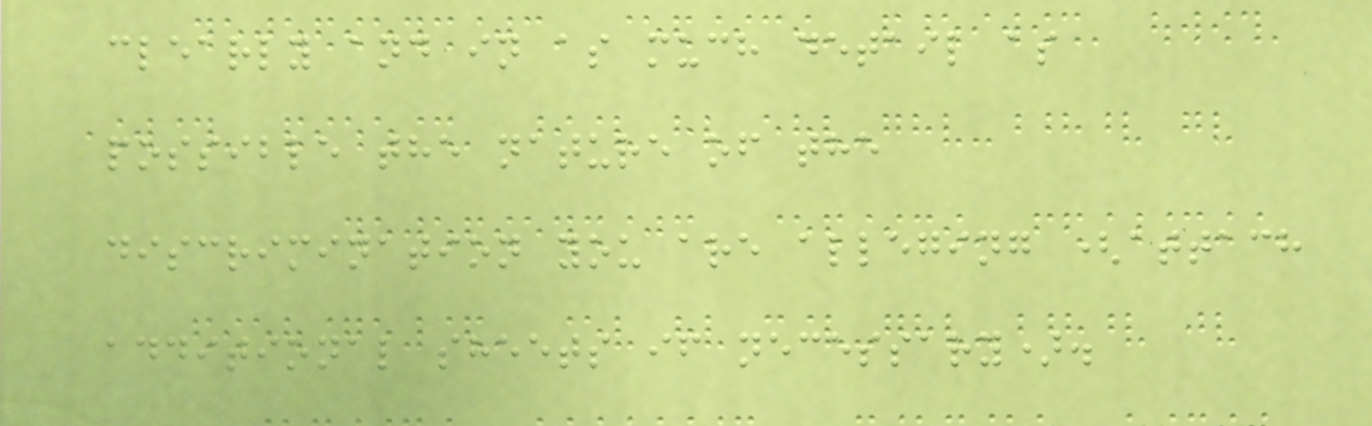clearly and in as much detail as
possible the nature of the
discrimination you are alleging (attach
additional sheets if necessary).
